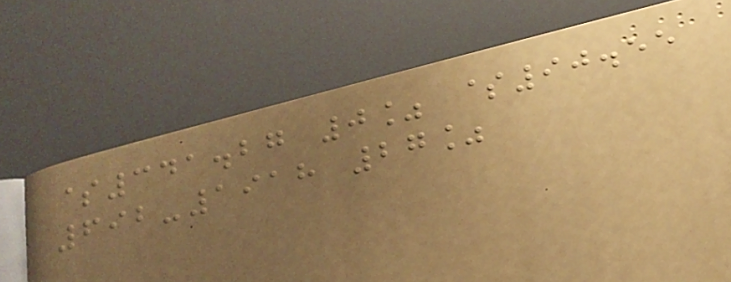$341.27 0% $90.55
692-1918 27%
